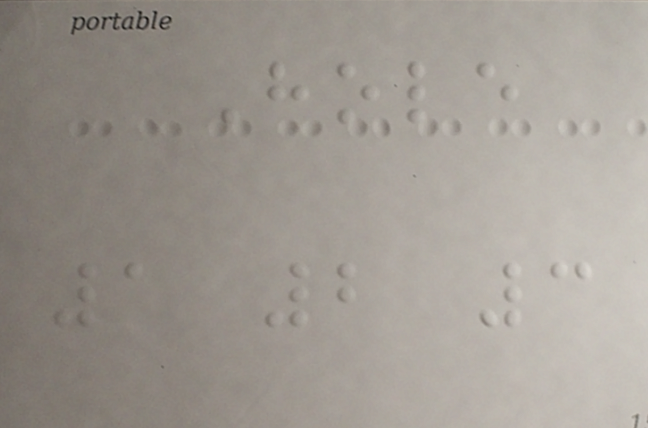Hole
1 2 3
